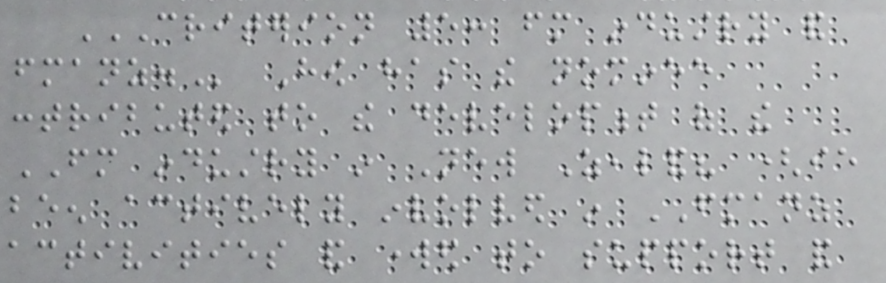CRITERION 5: FM INDUSTRY AND
FMANZ. How has the nominee
contributed to the development of the
FM industry in New Zealand? (ie
been actively involved in FMANZ
activities and worked to support and
